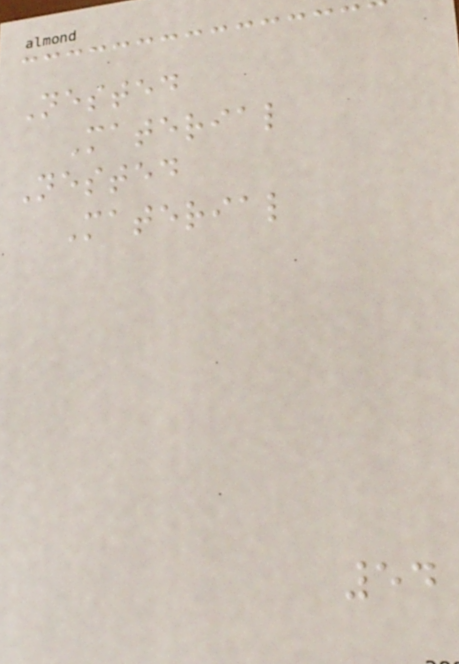Nested
Material
Nested
Material
54
